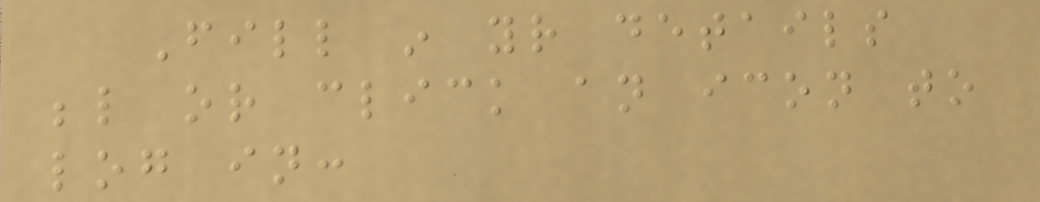Fill in your details
below or click an icon to
log in:
